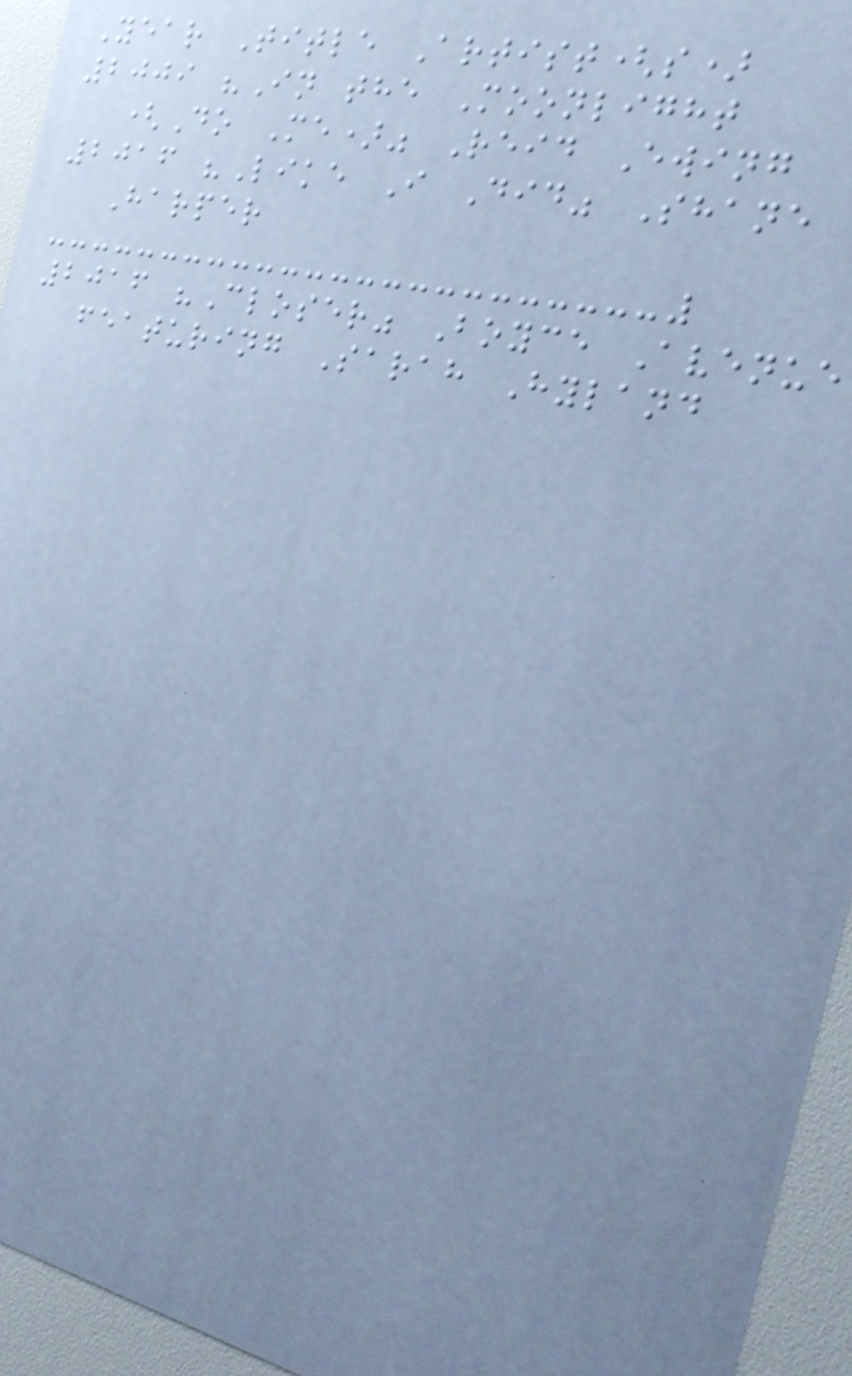Year Title Artist(s)
2009 "In the Moonlight
(Do Me)" Reid Ewing
2016 "Like I Did" Shane
Harper
2016 "Closer" Boyce Avenue
featuring Sarah Hyland
